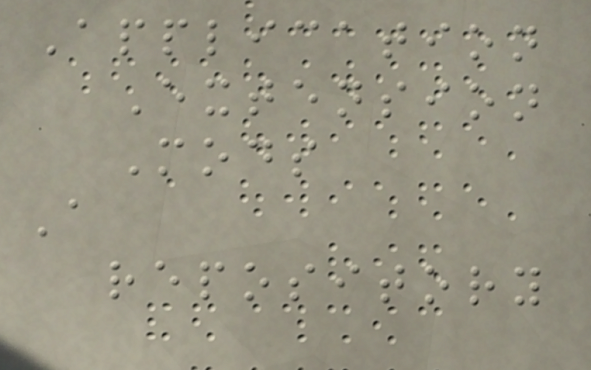Application
Extension
Mods
A
repository
